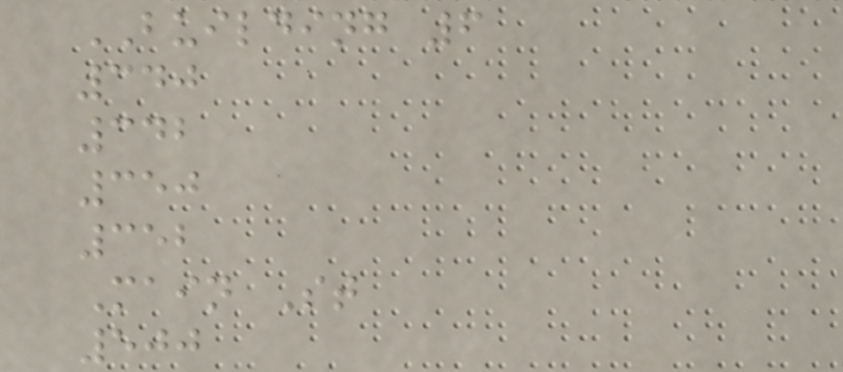BUILDING 6
340
342
350
352
Main St
500
